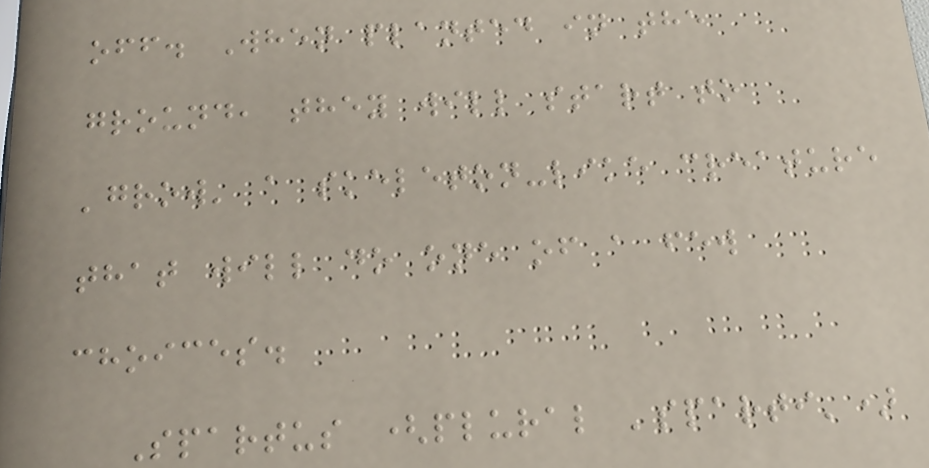off. When planted in the
ground, they will start to
'grow' a skeleton-like creature
that will do one of a few
choices.
Spartus (plural 'sparti')
